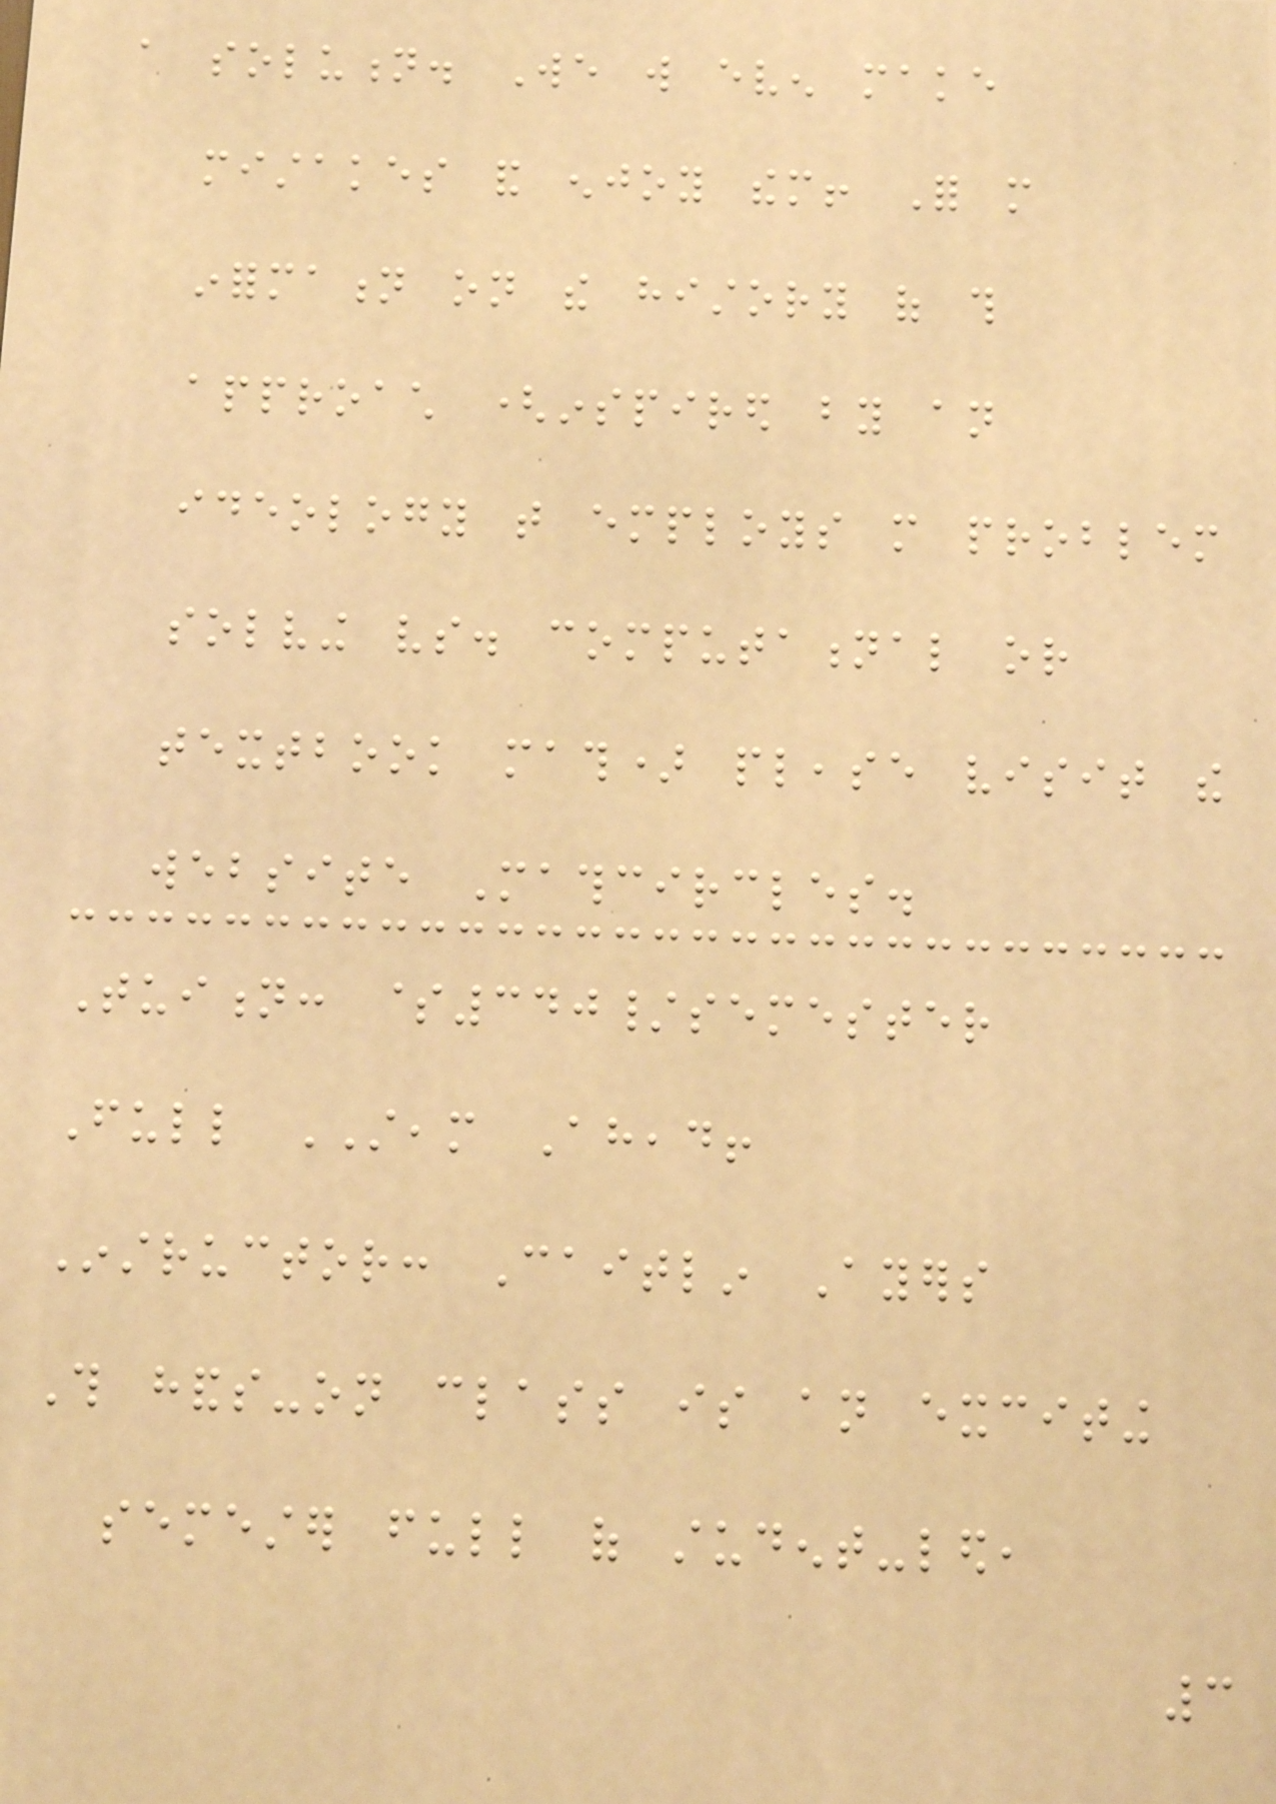a solution. We will even make
mistakes and enjoy them! For more
information on the history of this
approach (inspired by an
ideology that employs more problem
solving vs. computational or
textbook math) please visit the
website Mathcircles.
Tuition: $340/semester
Full STEAM Ahead!
Instructor: Caitlin Ayers
This hands-on class is an exciting
semester full of student-led,
3
